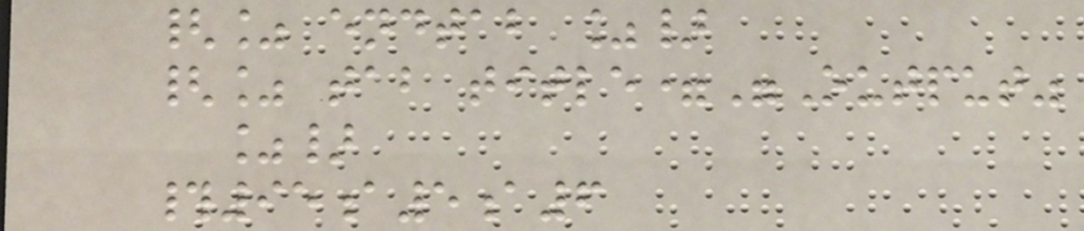{% endtab %}
{% tab title="Output"
%}
#95a5a6
